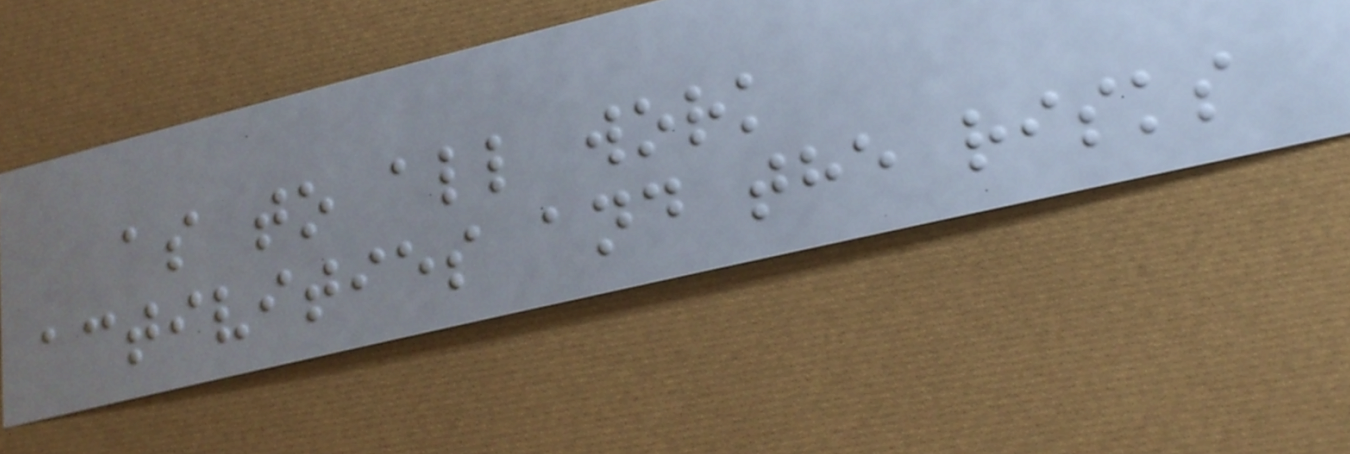as to all work
activities and the risks
